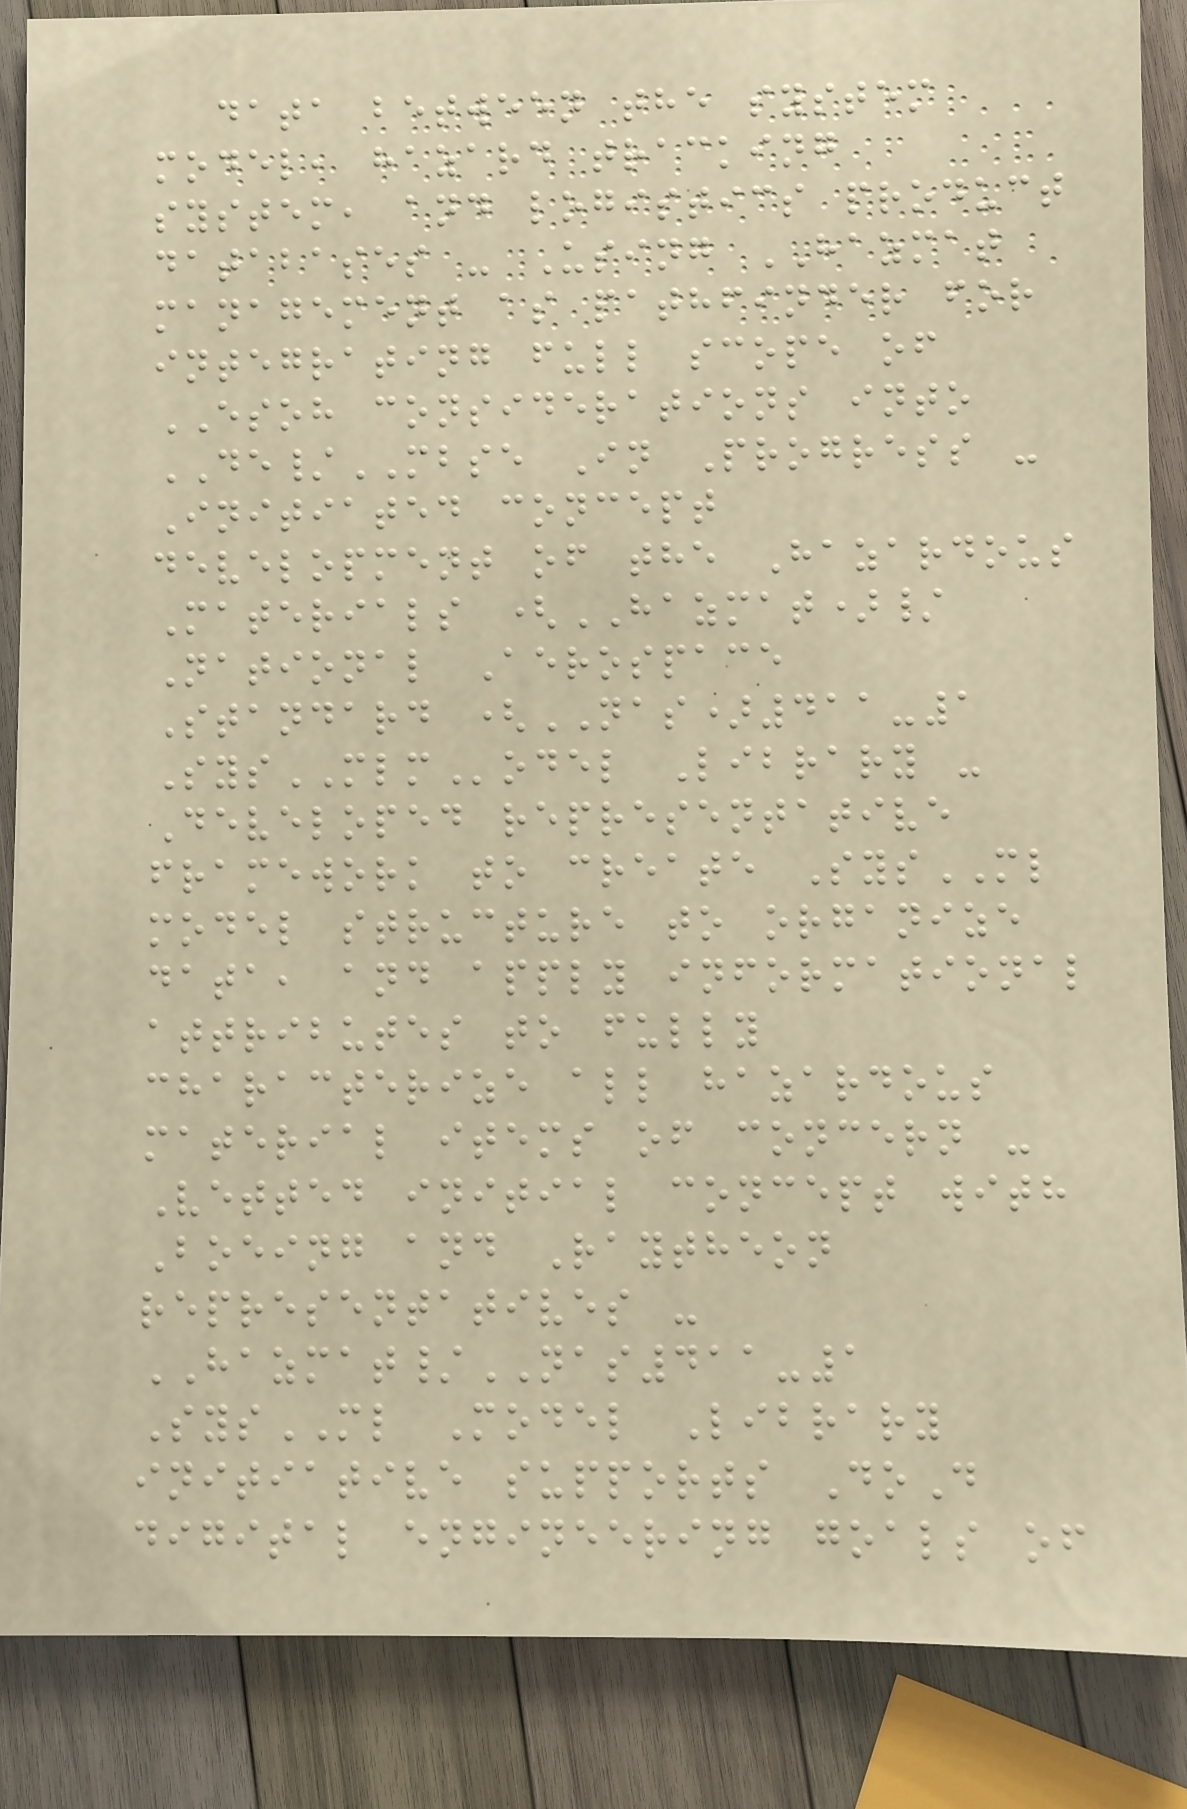data between the system
model, hazard tracking
system, and logistics product
databases - Using HAZMAT
management as pathfinder for
integrating full scope of
ESOH considerations into
DE/MBSE In Progress -
Initiated concept
development of the Hazardous
Materials (HAZMAT)/
National Aerospace
Standard (NAS)411-1
SysMLModel Library -
Developed representative
framework to create SysML
model structure to organize
data, and apply informational
attributes to fully
characterize all hazardous
material items of concern -
Vetted initial concept with
Boeing and Raytheon
representatives -
HAZMAT/NAS411-1
SysML Model Library
initiative supports DoD
digital engineering goals of
